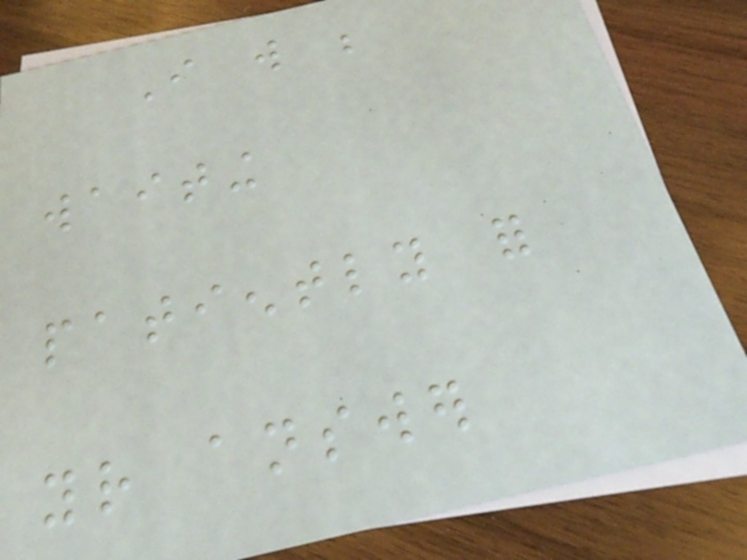I will be
waiting
patiently for
your answer
